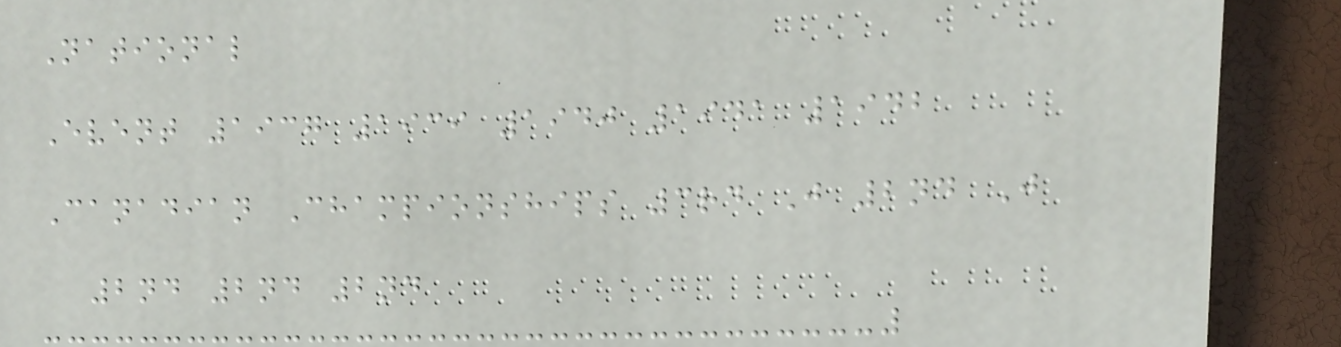National
Event 1937 1939 1940 1941 1942
Canadian Championships 3rd J 2nd J
2nd 2nd 2nd
